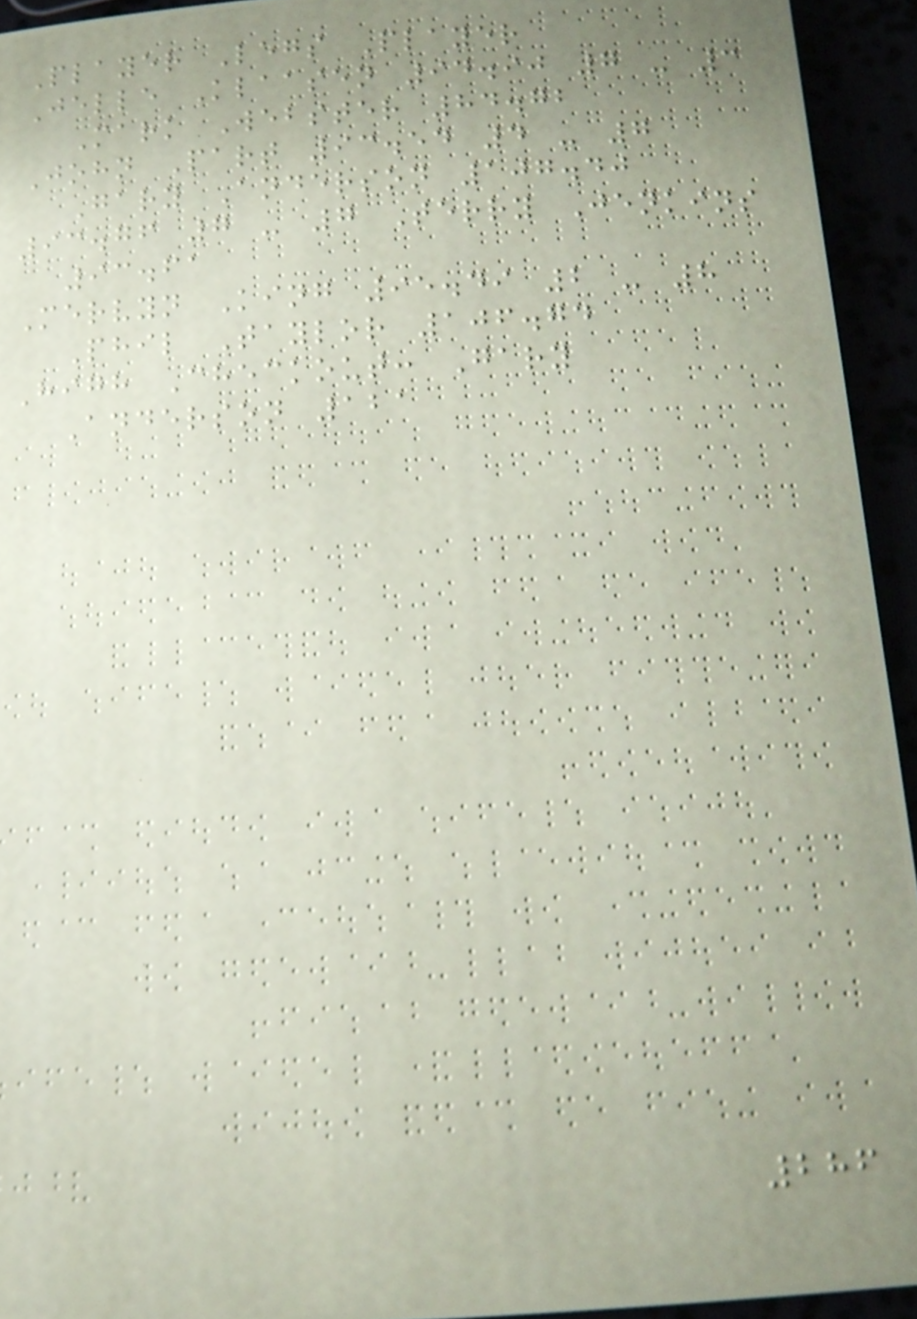Player Legs Player
Jelle Klaasen 94.90 7 - 3
Mark Webster 84.72
John Part 93.54 4 - 7
Gary Anderson 107.40
93.76 7 - 7 Terry Jenkins
93.61
Mervyn King 95.49 2 - 8
Phil Taylor 106.74
High Checkout: Gary
Anderson 121
286
